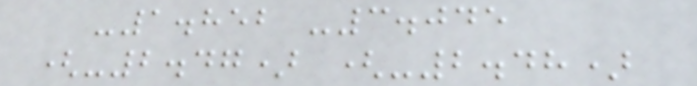-1.852 -3.045
(-2.47) (-2.48)
